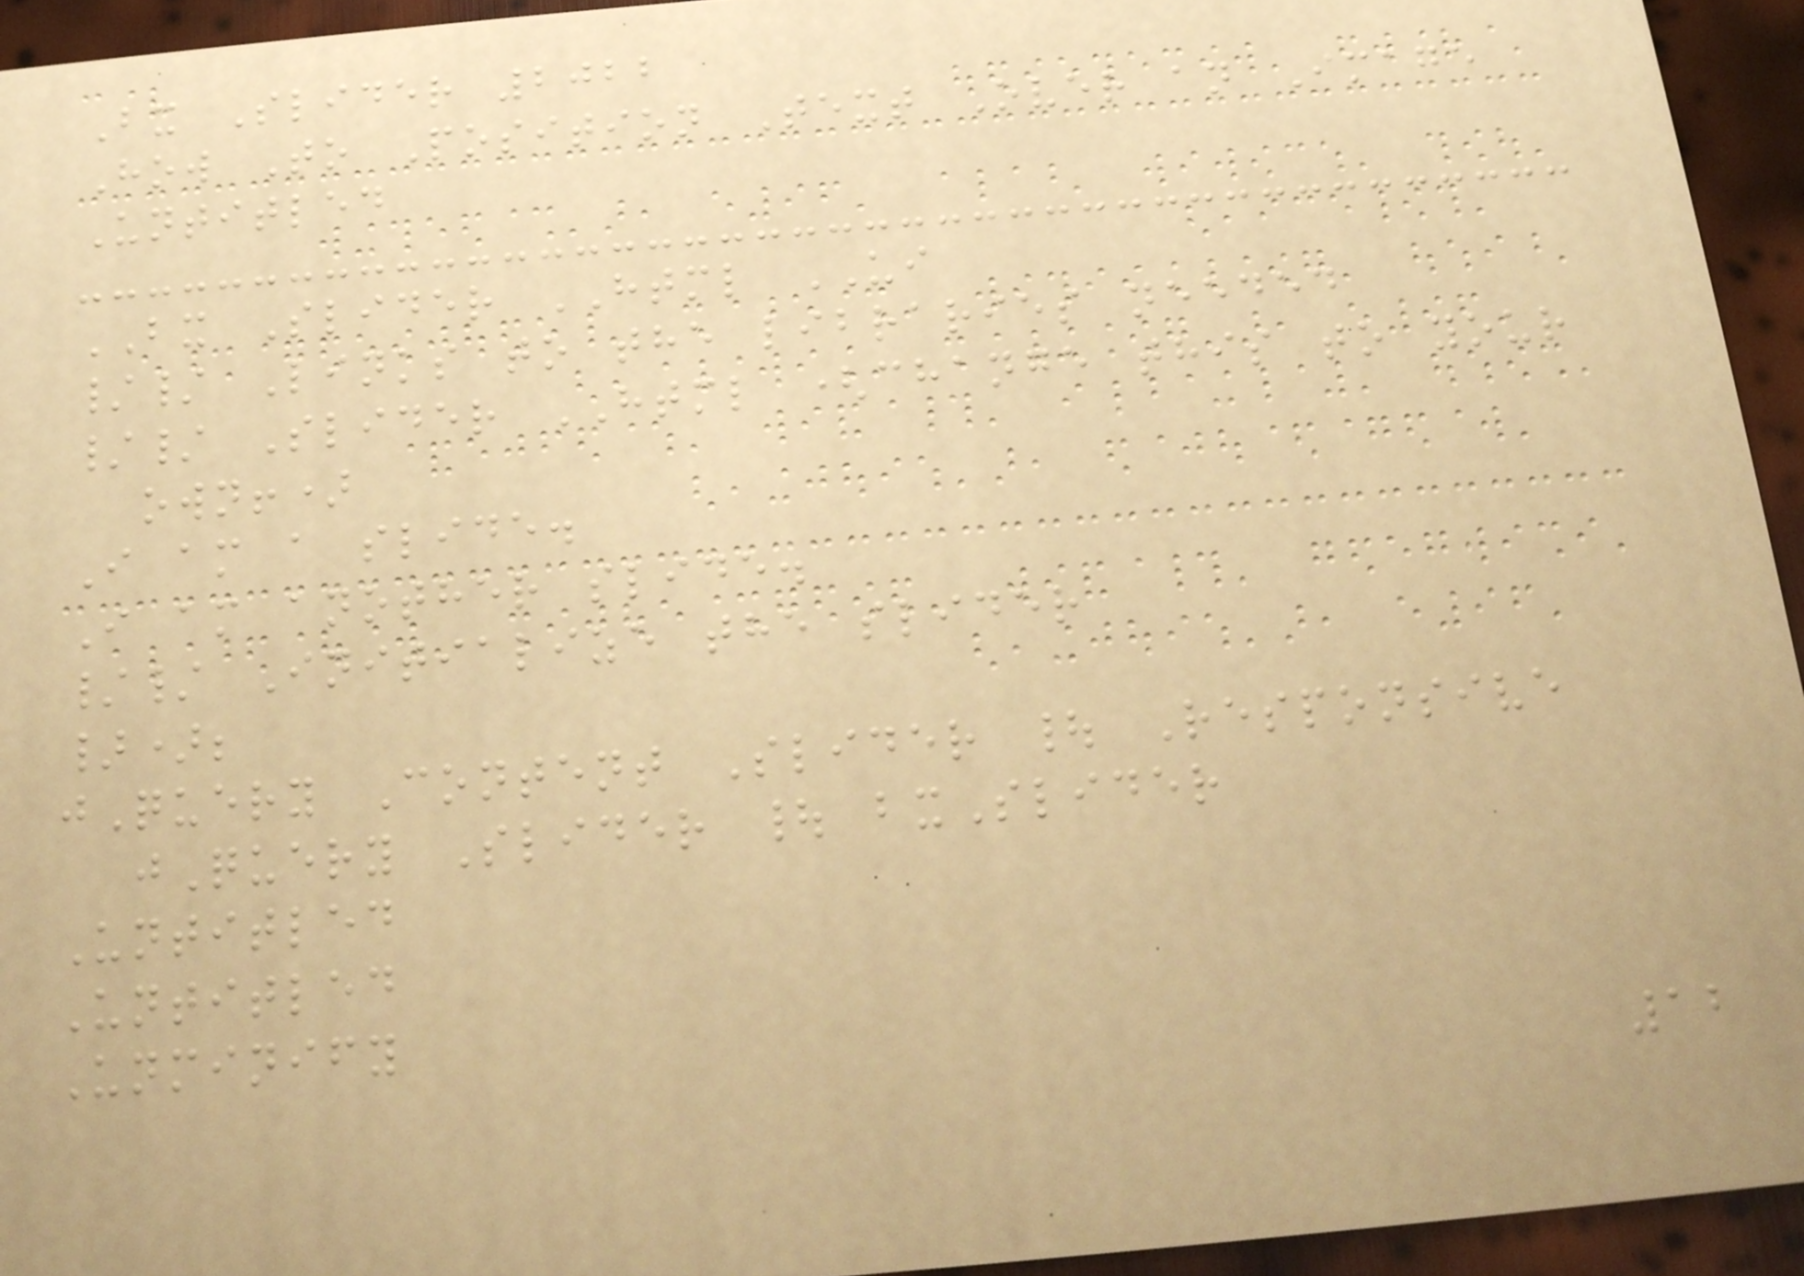Bx Slider 2022
How To Position Text Over an Image
Untitled
BX Slider HTML UI
// Links to the libraries needed
// Slider HTML (change this to your
own!)
I am a slide.
I am another slide.
// Initialize the slider
});
jQuery Content Slider | Responsive
jQuery Slider | bxSlider
Untitled
Untitled
Unminify
12
